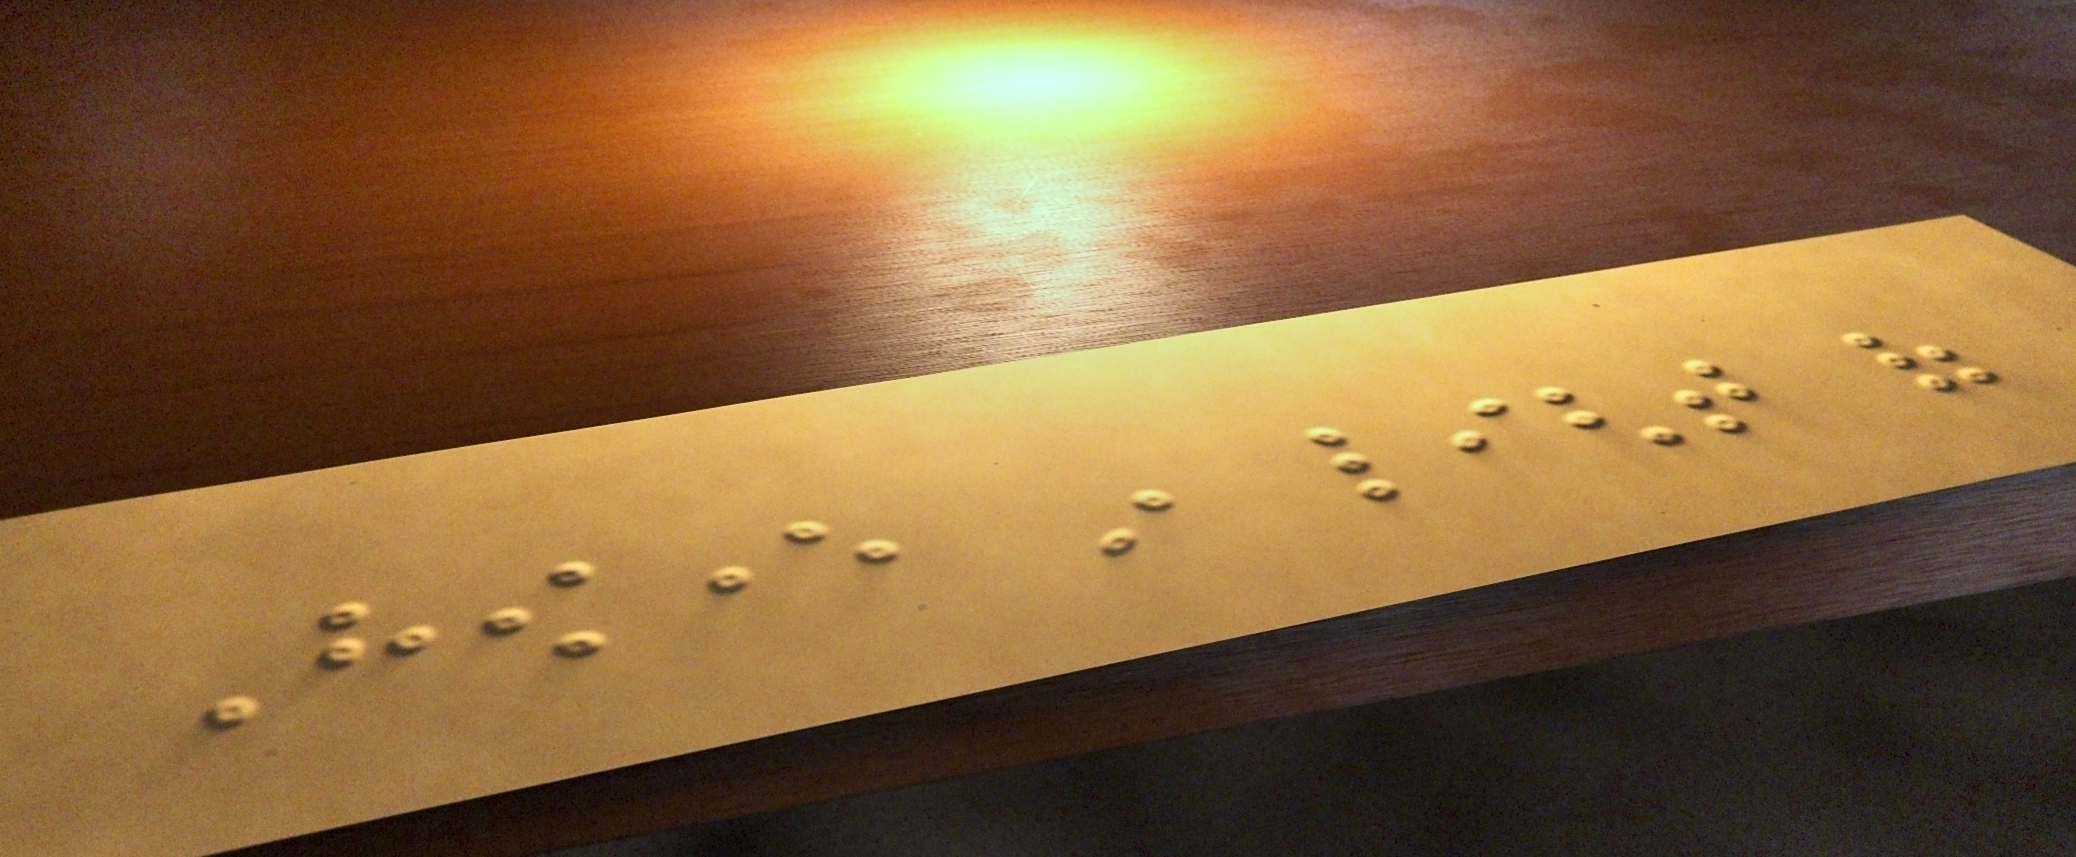However in light of
